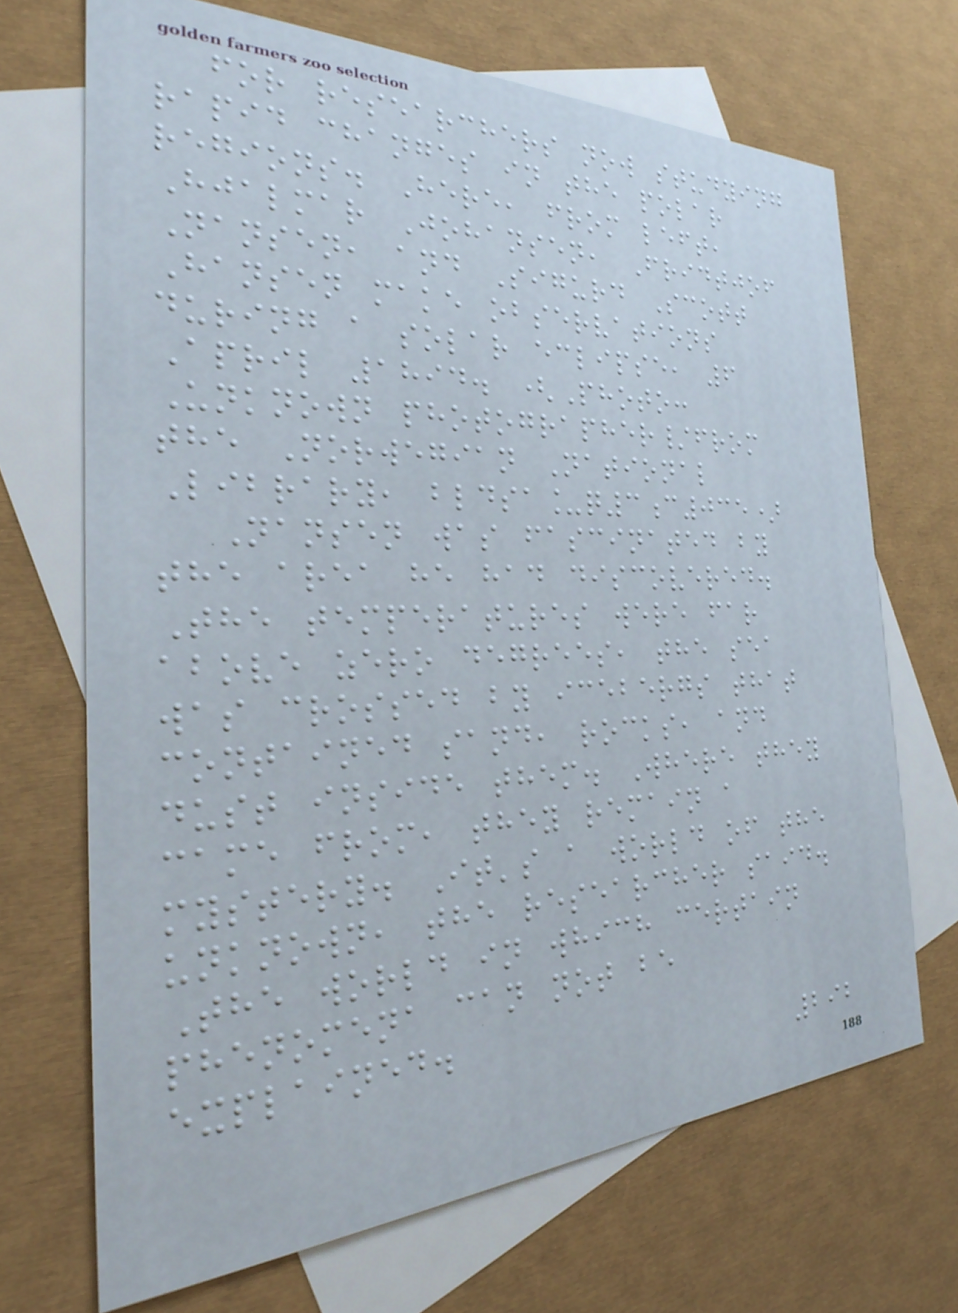for researchers now studying
rapid changes in the polar
regions. Here, from left,
Hjalmar Johansen, Fridtjof
Nansen, and Sigurd Scott
Hansen make observations
during a solar eclipse, 6
April 1894. (Photo:
Unknown photographer/from
the Norwegian National
Library, bldsa_q3c035)
Nansen was fascinated by
the area he had discovered.
The temperatures were far
above zero degrees, the sea
was crossed by icebergs that
contained sand, rocks, and
dust inside them. Where they
came from, they remain a
mystery. It's a world of the
unknown, the researcher said.
The world in which certain
phenomena can not be
explained.
292
